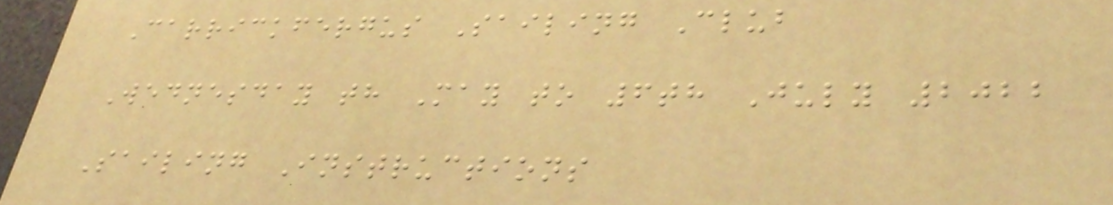Carrickfergus Sailing Club
Wednesday th May to 6th July 2022
Sailing Instructions
